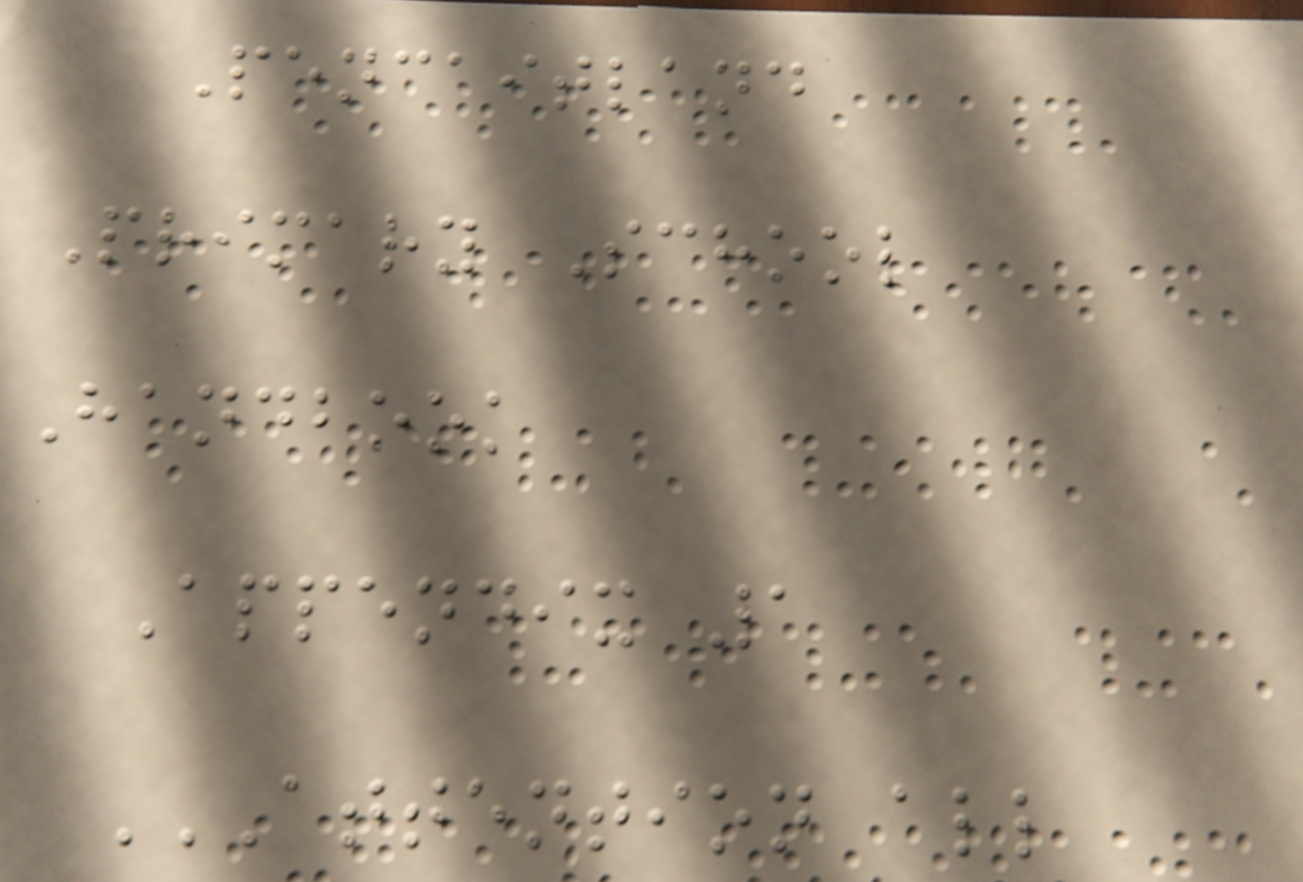Pencaitland
Primary School
Handbook
Appendix 1
ATTENTION ALL
